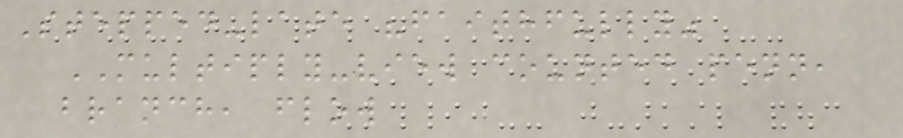Stepped-late "faithfully"
MULTIPLY-view counted penn,
branch, flow
